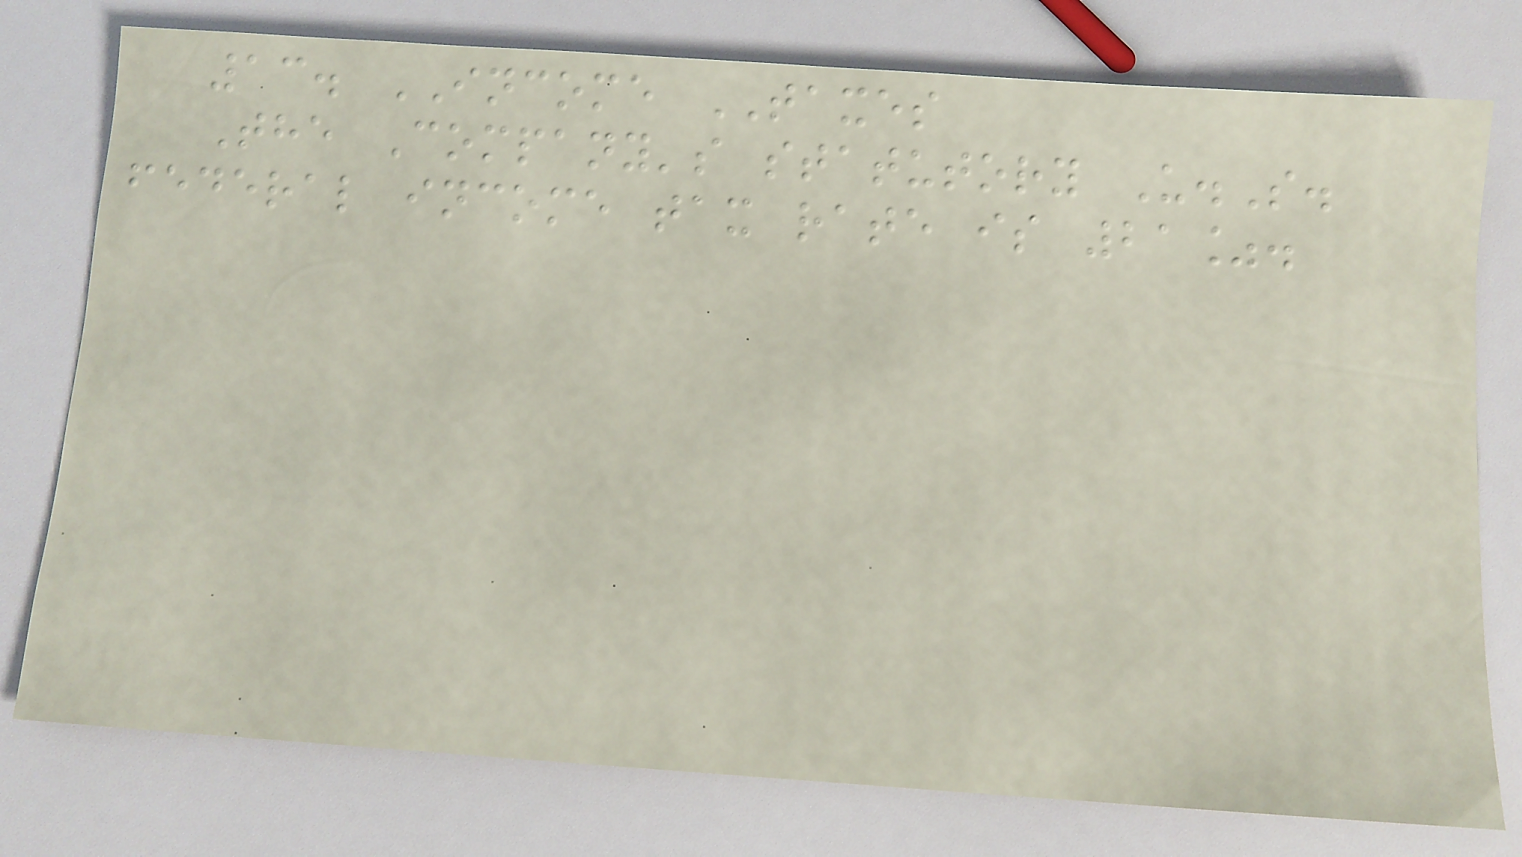13. INCOME TAXES
The Company's statutory U.S.
federal income tax rate is 21%.
